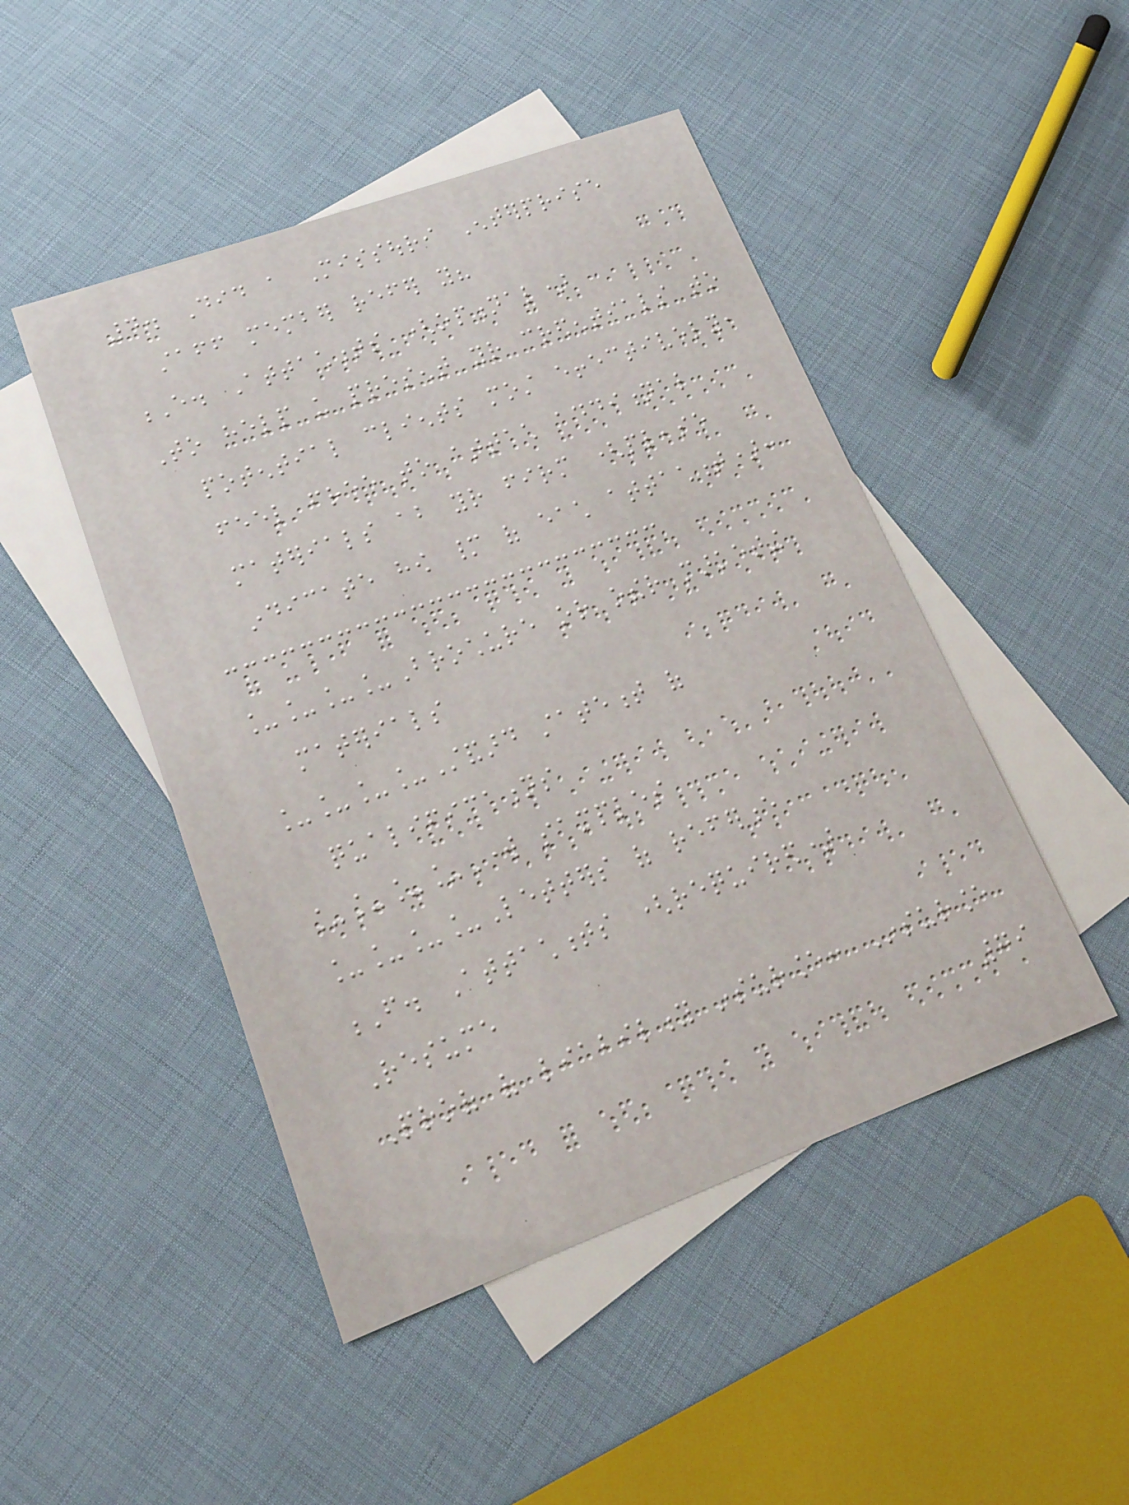4. Did a Missouri Enterprise
staff member refer you?
E. Attachments (optional)
To help us present your credentials to
potential clients most effectively,
feel free to attach additional
materials about your firm (please
indicate how many of each attachment):
____Brochure or other marketing
materials
____Standard statement of
qualifications
____Work samples
____Letters of reference
F. Attachments (required)
Resume
Proof of liability insurance: Insurance
79
